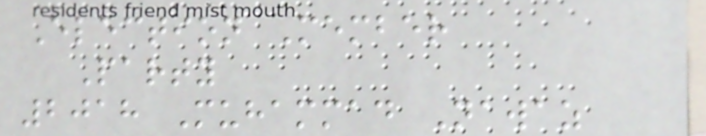Election Member
Party
2018 Muhammad Nawaz
